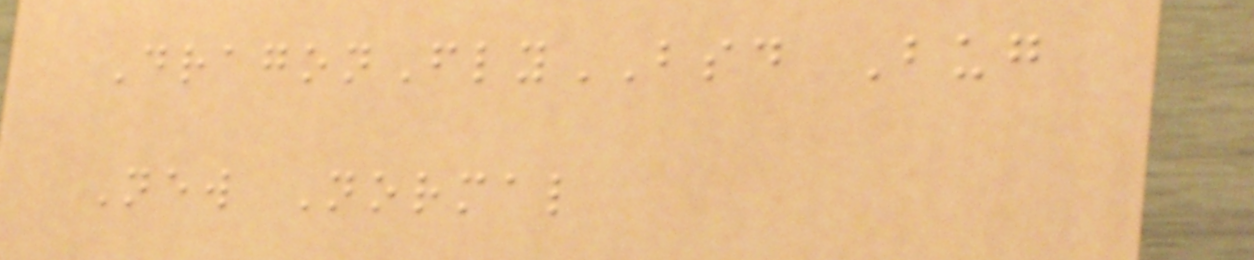DragonFlyBSD Bug
New Normal
